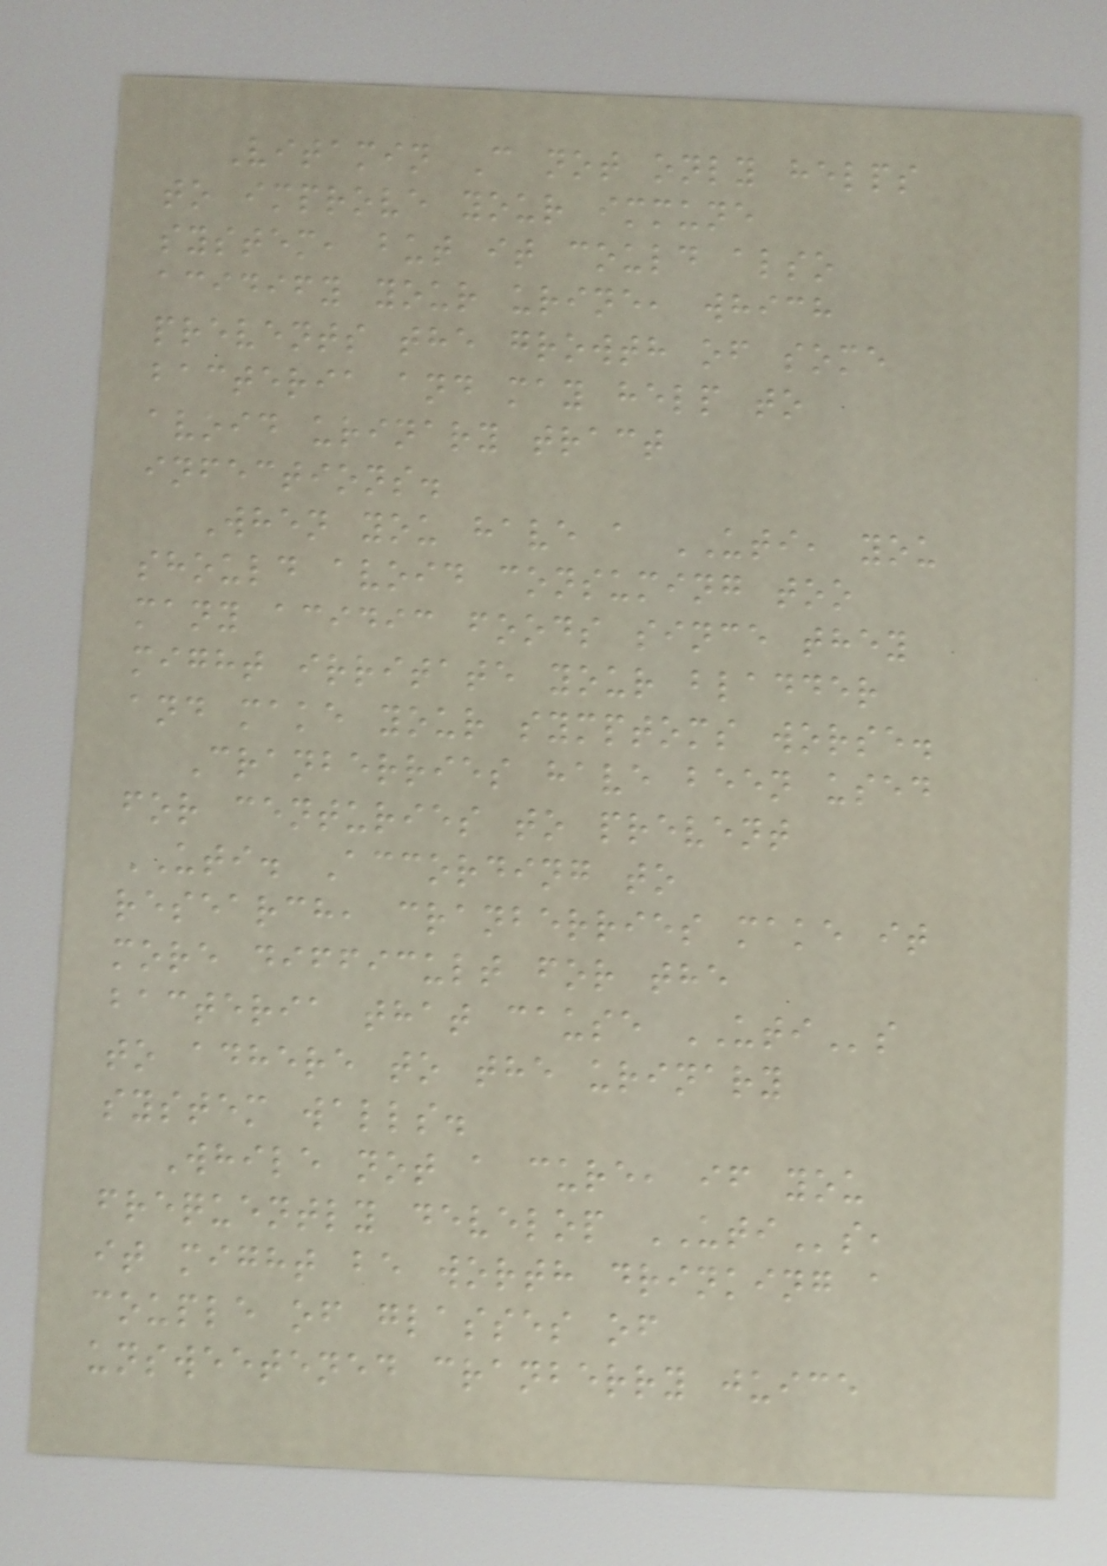Vitamin C not only helps
to improve your immune
system, but it could also
acidify your urine, which
prevents the growth of some
bacteria and may help to
avoid urinary tract
infections.
When you have a UTI, you
should avoid consuming too
many acidic foods since they
might irritate your bladder
and make your symptoms worse.
Cranberries have been used
for centuries to prevent
UTI. According to
research, cranberries make it
more difficult for the
bacteria that cause UTIs
to adhere to the urinary
system walls.
While not a cure, if you
frequently develop UTIs,
it might be worth drinking a
couple of glasses of
unsweetened cranberry juice
